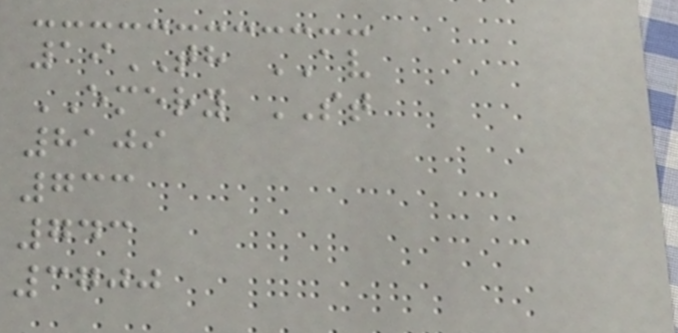19TH AV
EMERY ST
8109
733
743
3700
